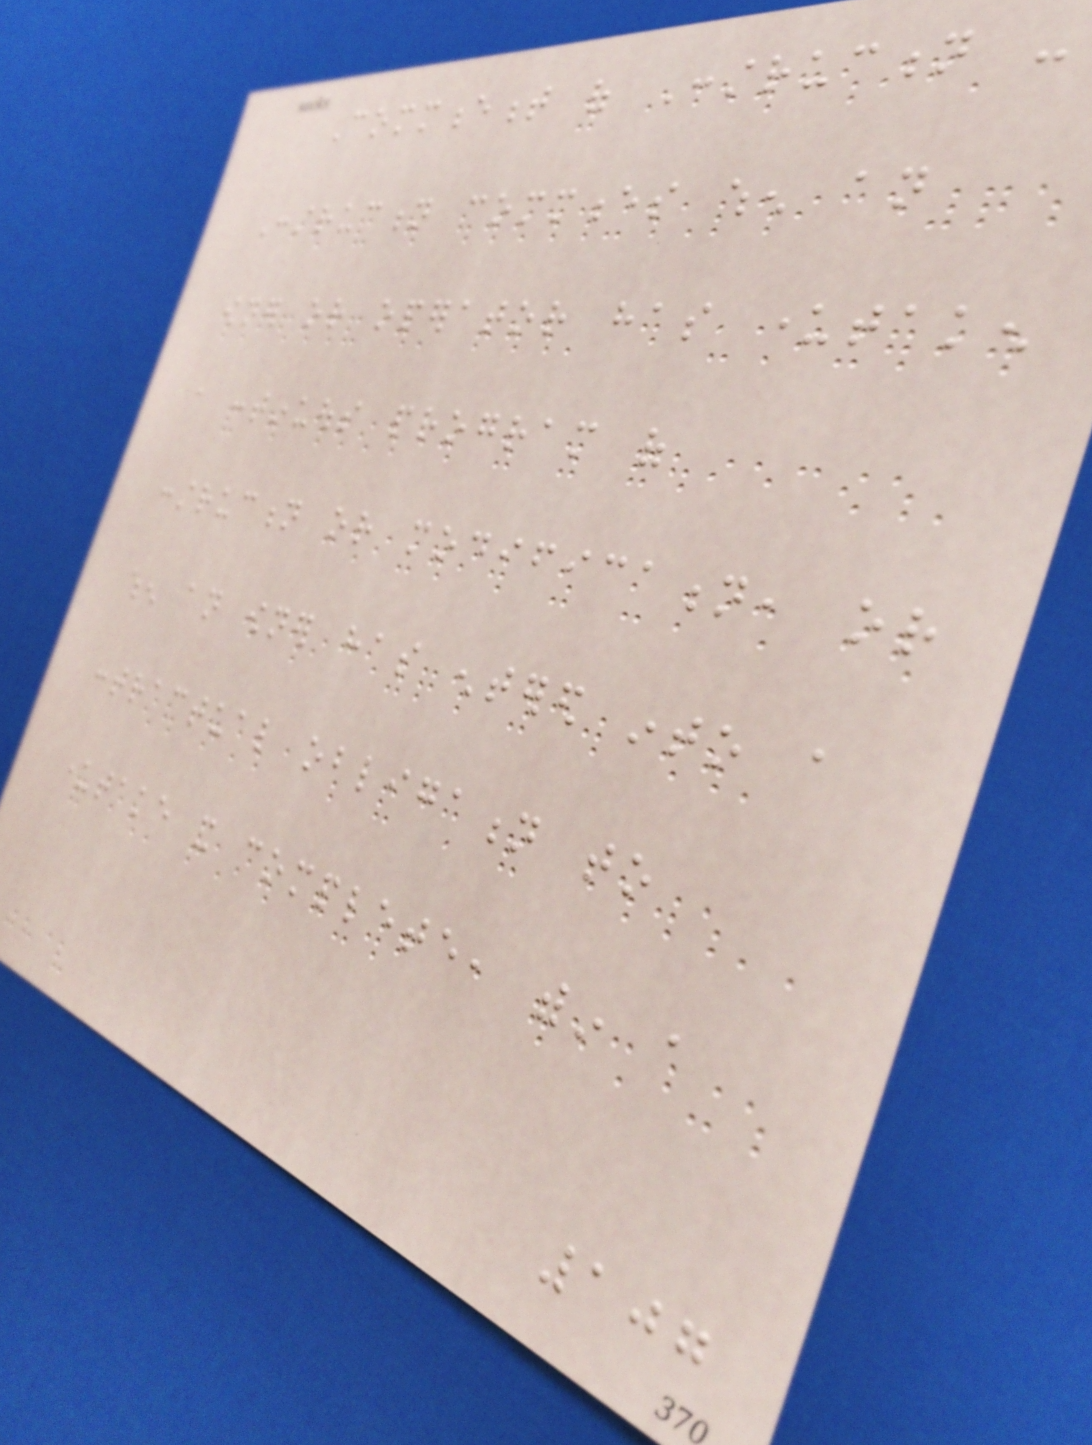Commencement of Construction -
Construction commences when an
owner or operator has undertaken
a continuous program of
construction or modification, or
when an owner has entered into a
contractual obligation to
undertake and complete, within a
107
